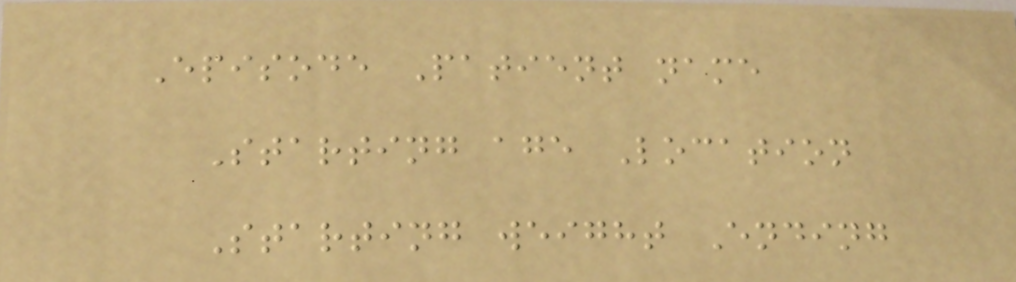Episode Patient name
Starting age Location
Starting weight Ending
